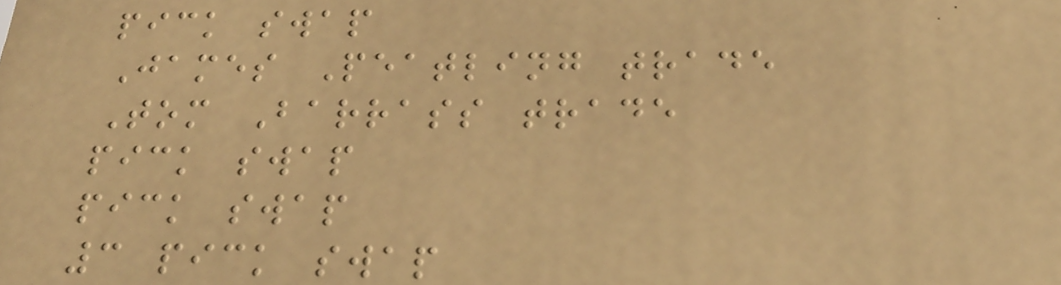pick swap
James Peatling trade
Tom Barrass trade
pick swap
pick swap
3 pick swap
